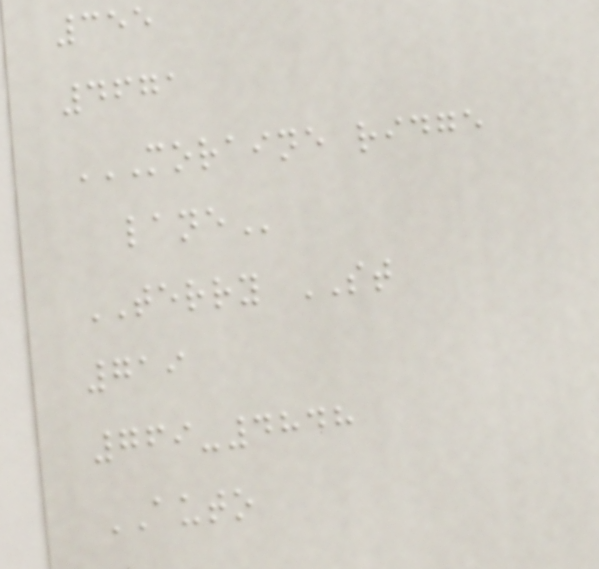355
4671
MORAINE RIDGE
LANE
TERRY ST
719
769-4848
AUTO
